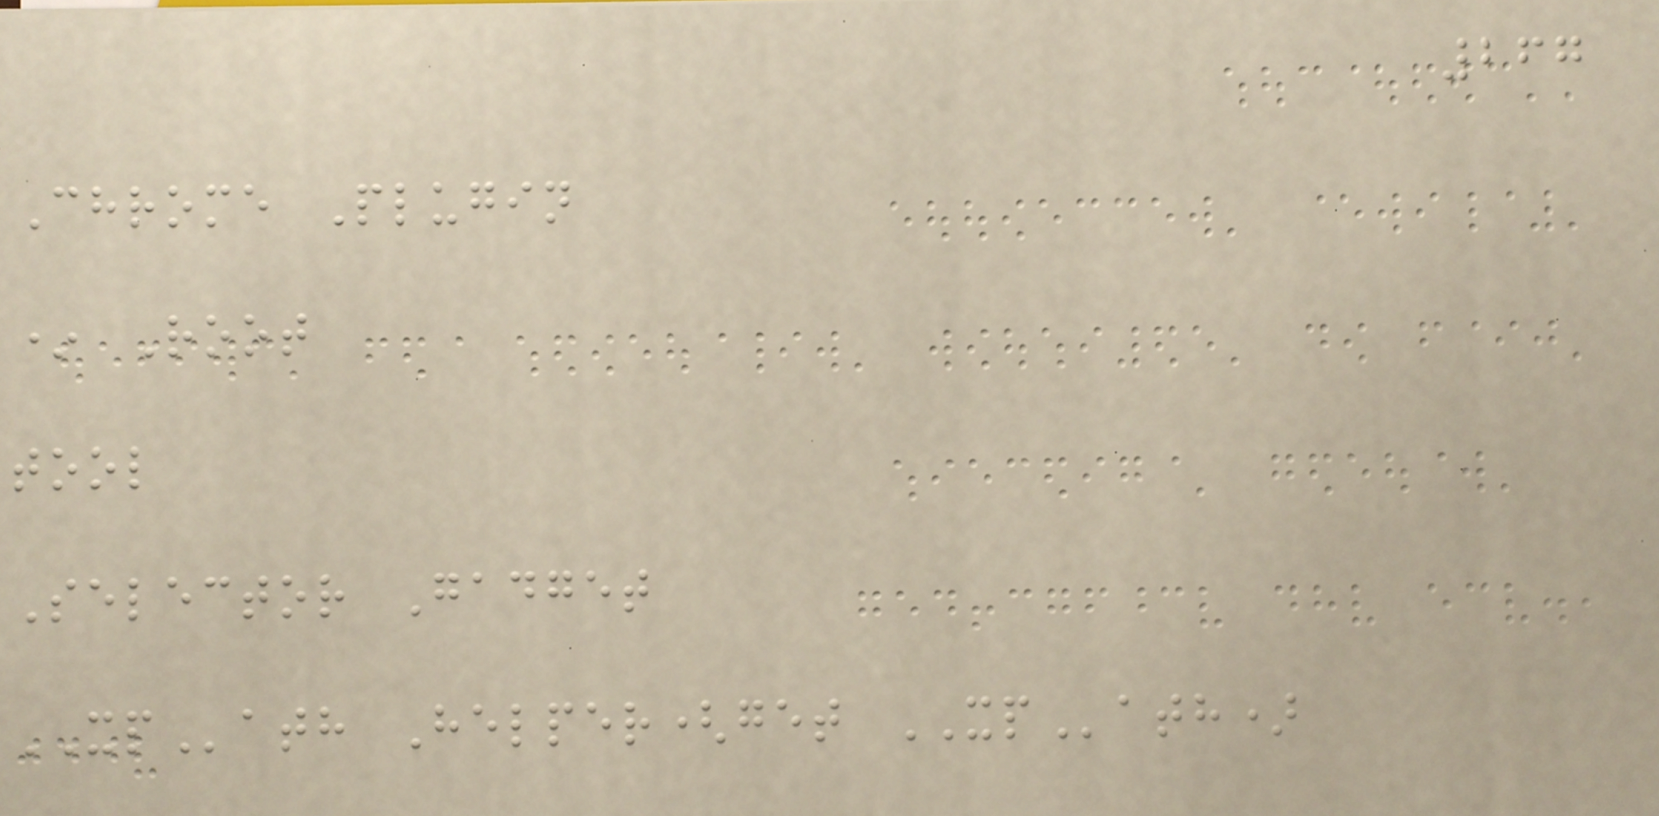267
Chrome Plugin
* Root
tool
Selector Gadget
XPath Helper(get XPath)
